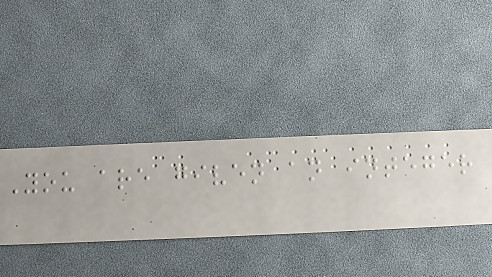You are given an integer
